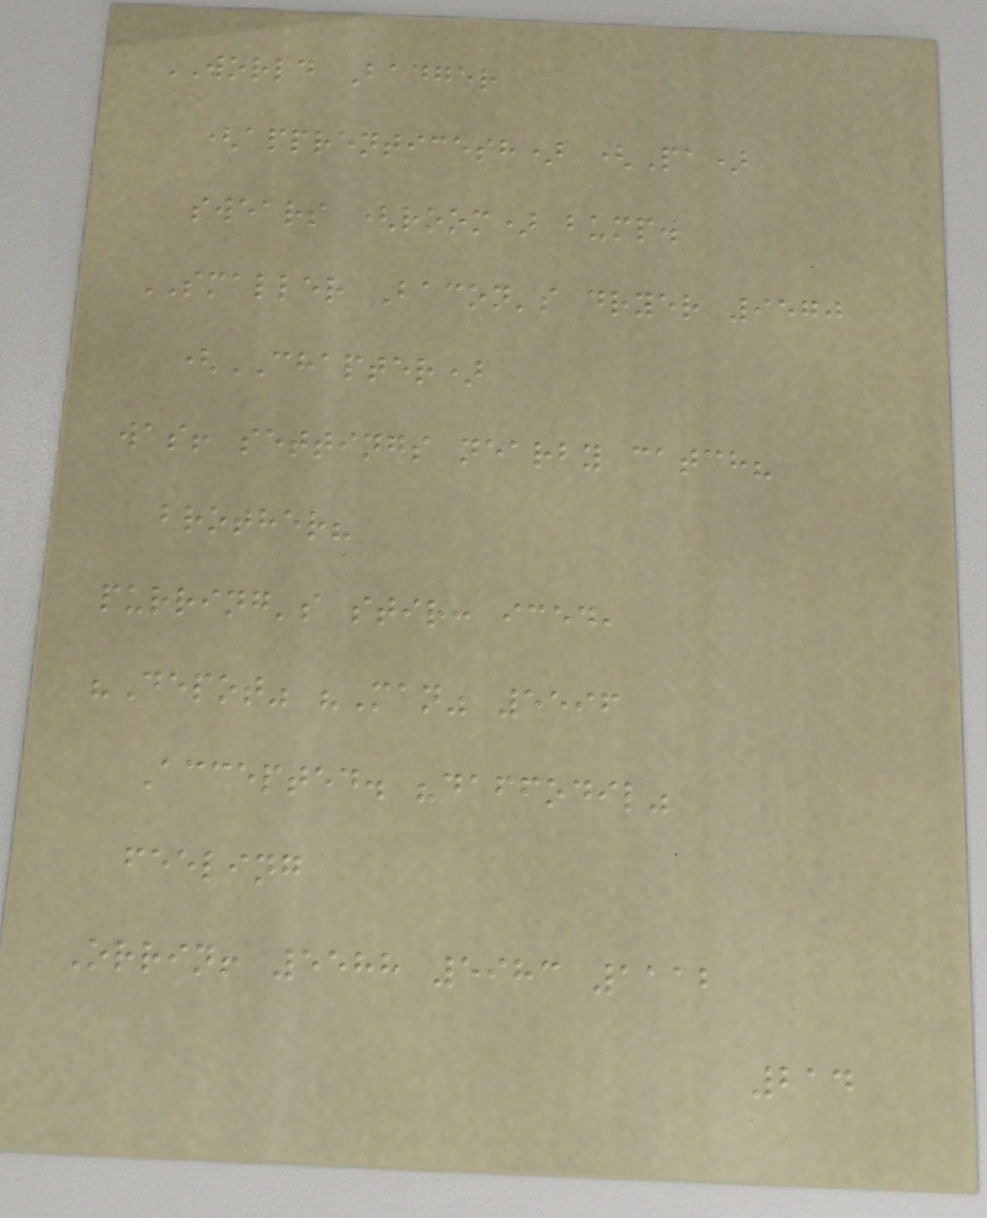WORLD Badger
(apprenticesh) (Pa)
swears (room) bump.
SMALLER Bacon's dryer 9570
(CHAPTER)
was! settings nearby catch?
brother?
purring's stir: iced,
"Depot" "Man" 5596
Accepted. "daffodil"
feeling
Orrin! 5588 5983 1112
214
